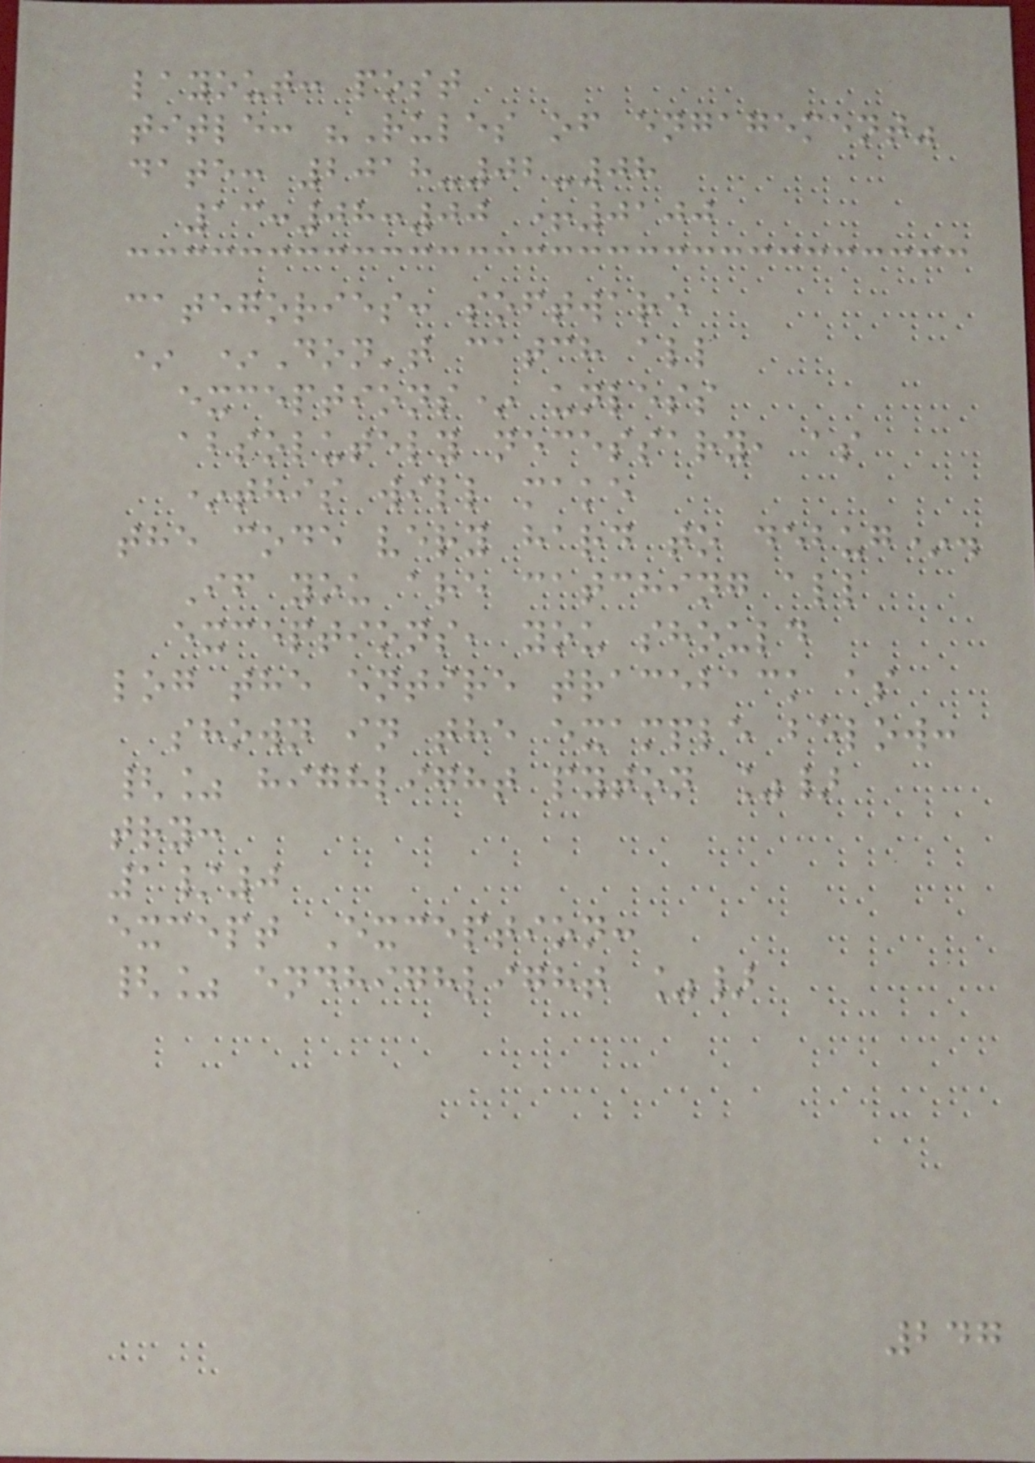layout: post
title: "Rules of engagement"
date: 2018-02-08
13:08:00 +0100
categories: software
* *Don't catch all
exceptions* unless
absolutely necessary, as
*this will make
the code very hard to debug*.
If you are catching all
exceptions, you should
log the entire traceback as
shown in the example below:
{% highlight pyton %}
try:
1/0
except Exception:
{% endhighlight %}
247
